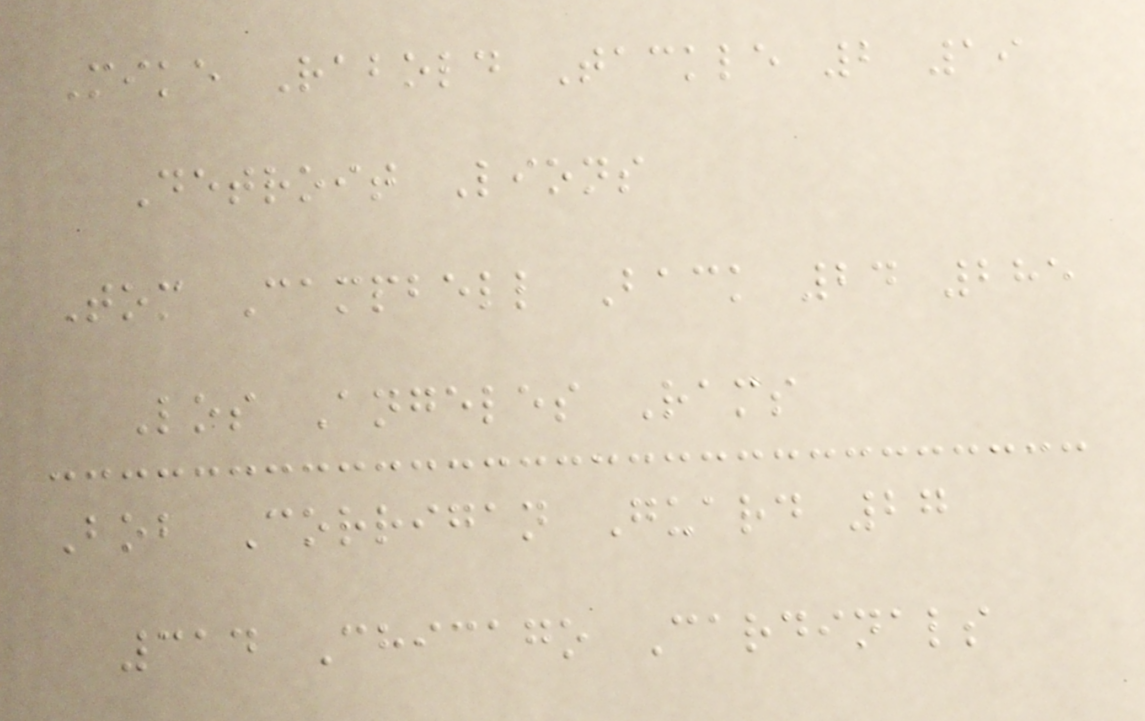Mike Rabold Tackle 2 19
Detroit Lions
Tom Campbell Back 24 285
Los Angeles Rams
Bob Corrigan Guard 27
314 Chicago Cardinals
